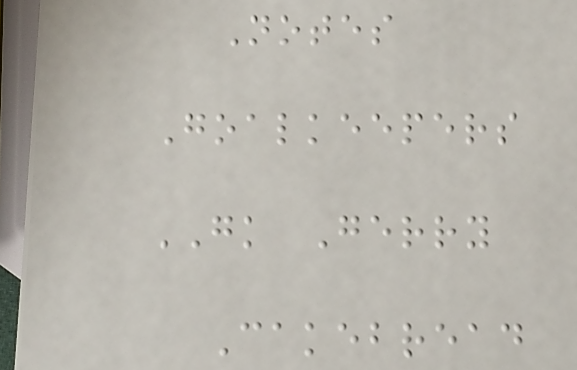Notes
Goalkeepers
GK Gerry
Cakebread
